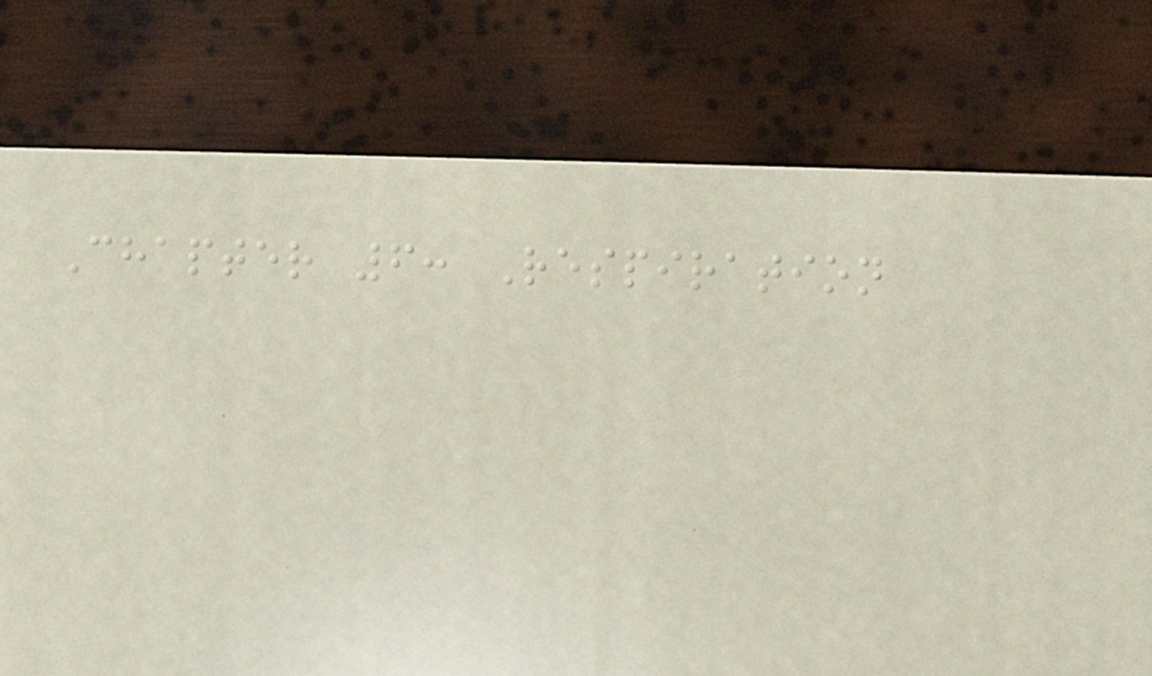Chapter 6: Respiration
